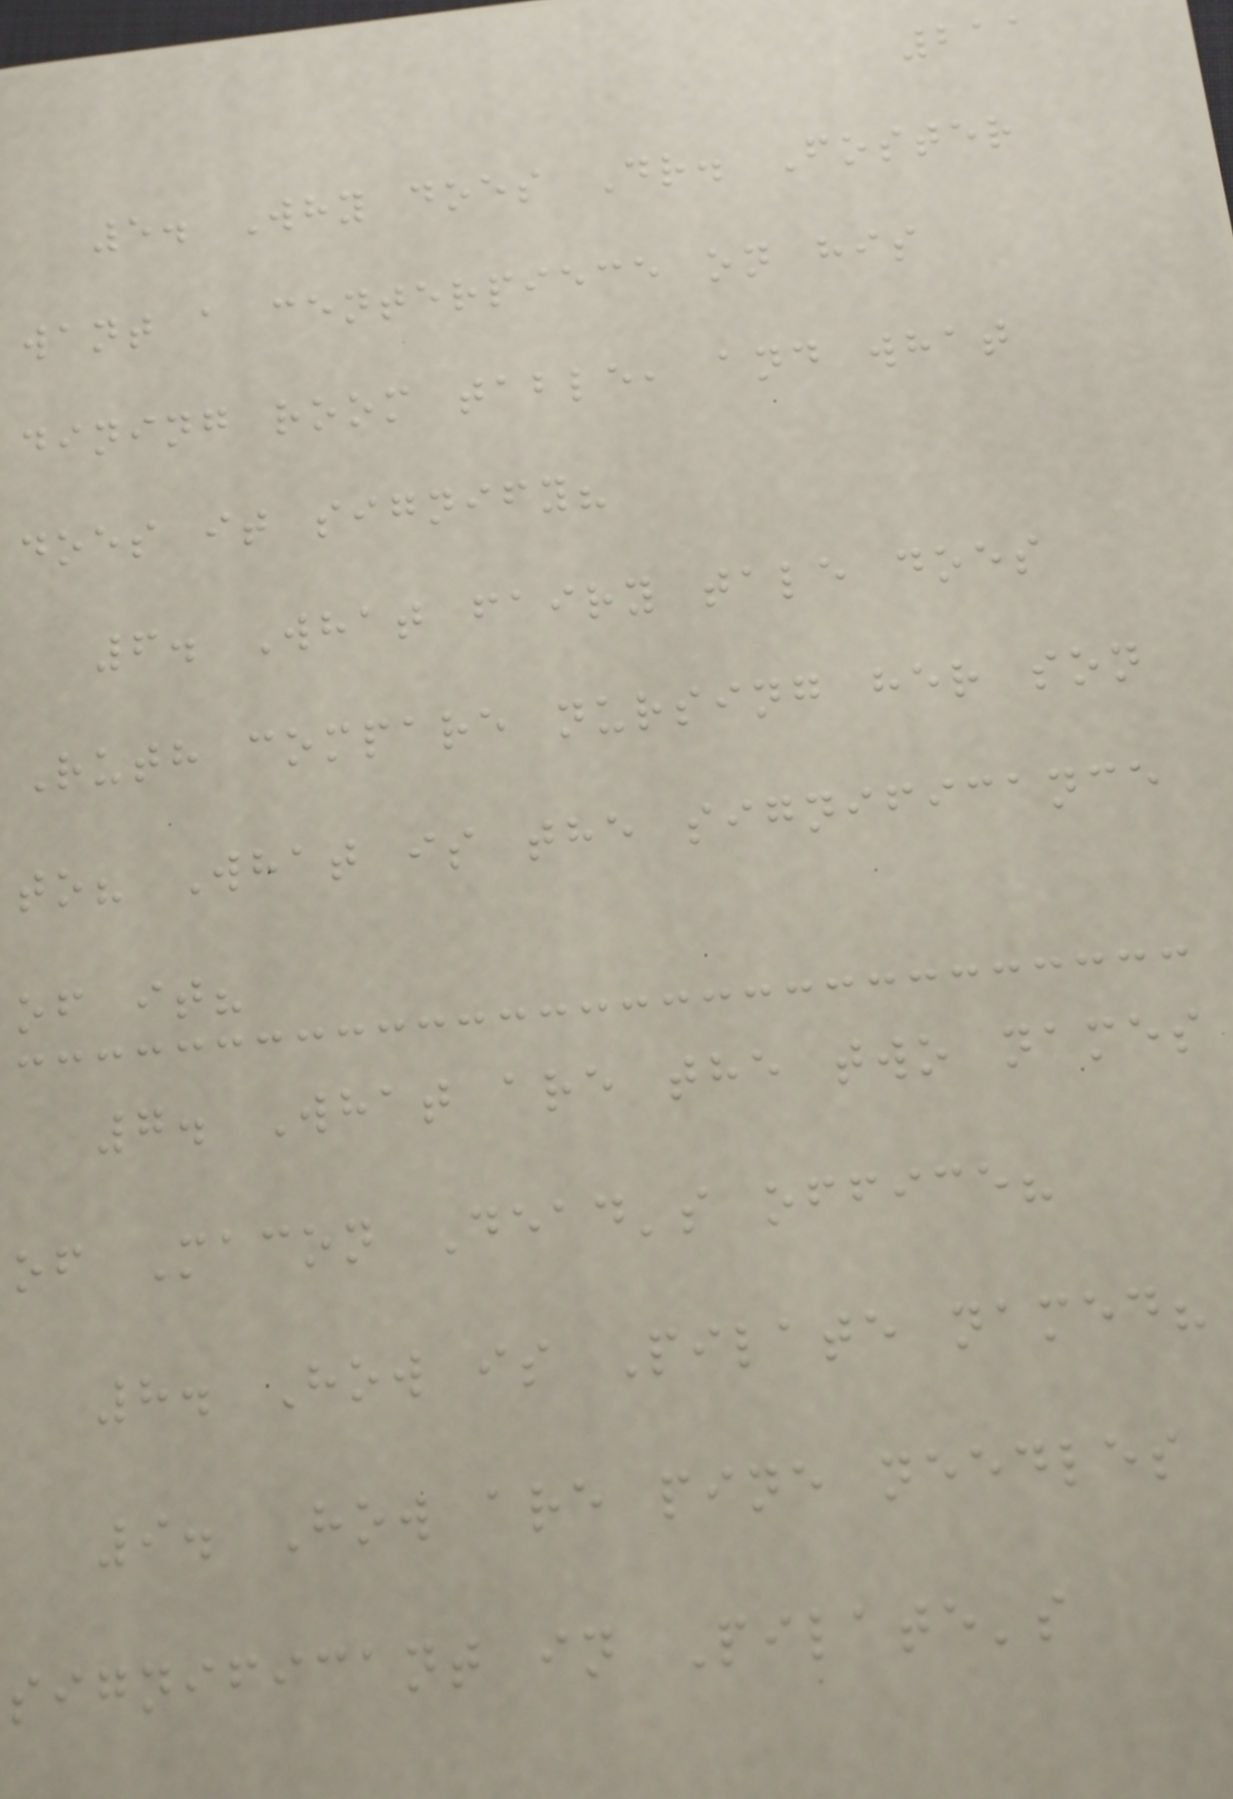211
5. Why does Dr. Foster
want a centerpiece on his
dining room table, and what
does it signify?
6. What fairy tale does
Ruth compare nursing her son
to? What is the significance
of it?
7. What are the two names
of Macon Dead's office?
8. How is Pilate named?
9. How are pine needles
significant in Pilate's
